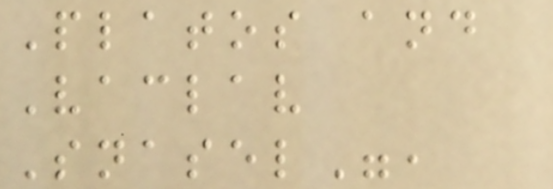Platos and
Vaclav
Snasel",
